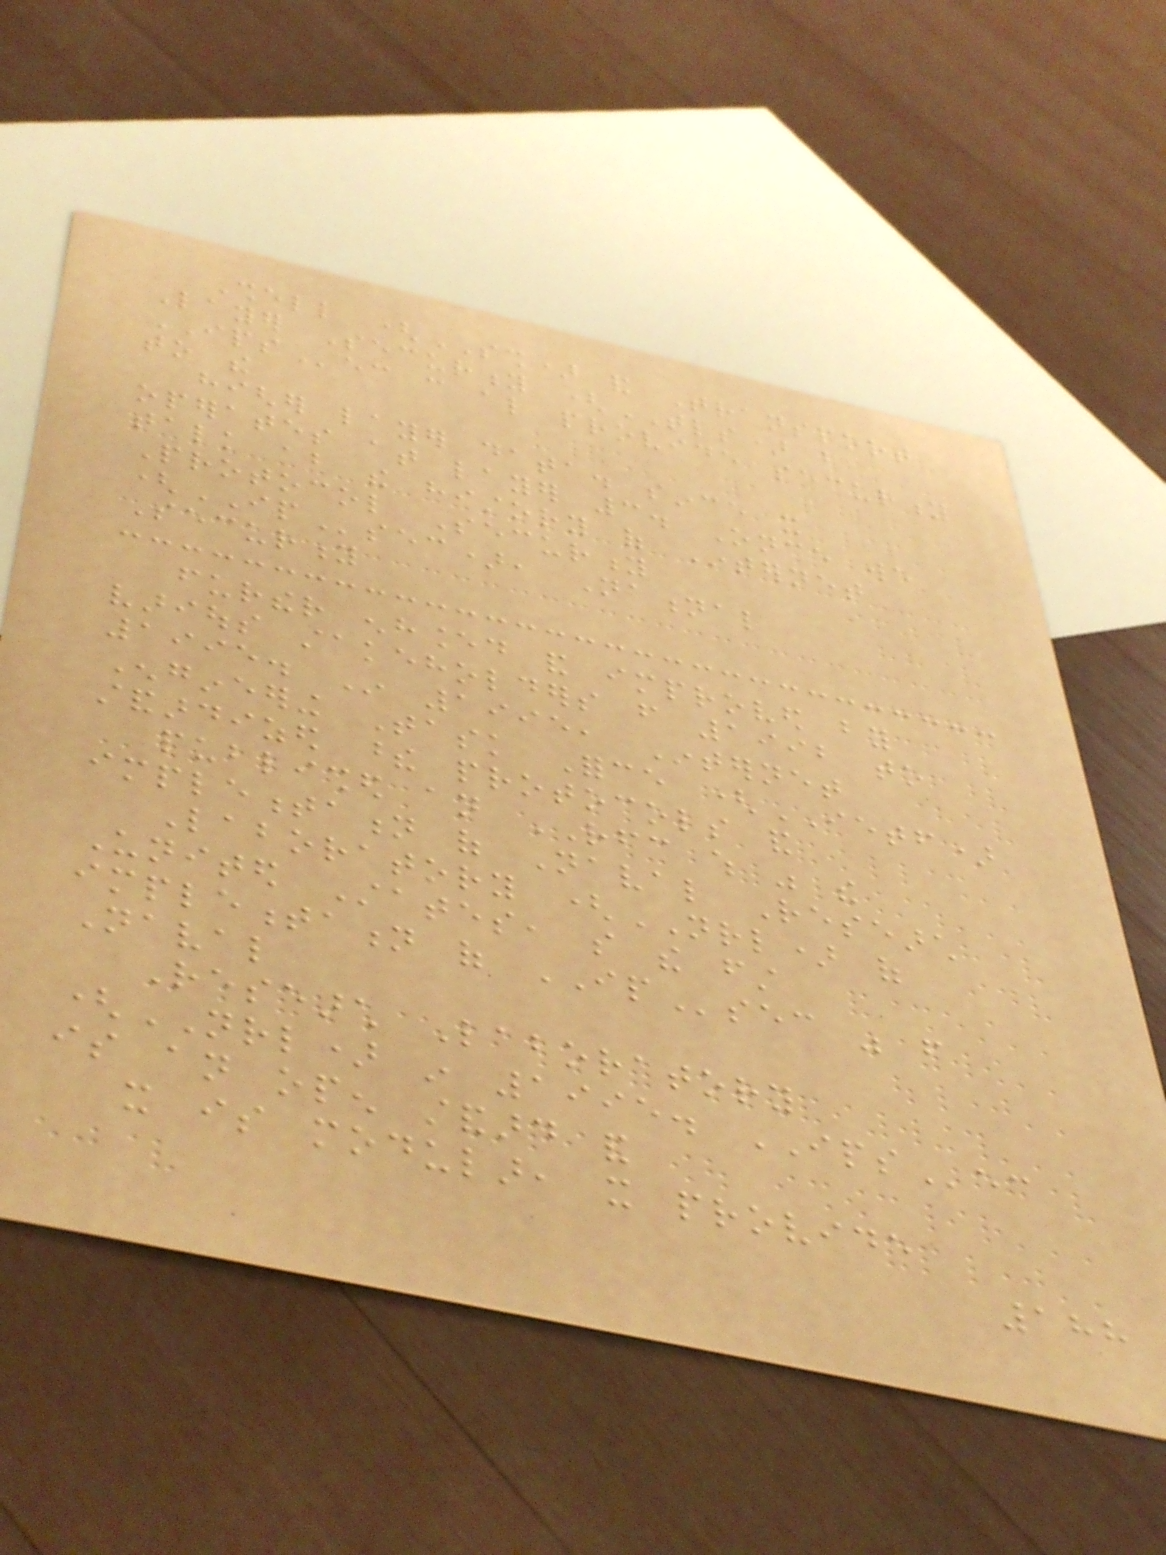Shell (SSH) and Transport
Layer Security (TLS) but
IPSec can also provide security
to the
higher layer data. since it
operates at layer 3. Once we
talk about the history of Internet
Protocol Security
(IPsec), National
Security
further enhanced and improved by
various stakeholders from 1992 to
1995. In 1995, Internet
Engineering Task Force (IETF)
standardized these protocols and
published an RFC which was the
implementation of Naval Research
Laboratory (NRL) of
United States, so the first
implementation of IPsec was from
Naval
Research Laboratory
(NRL) in 1995. IPSec
is an open standard and
it is modular, it provide
188
